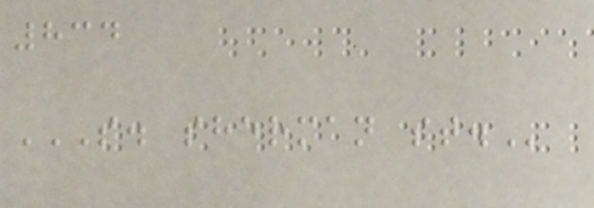834
S. SHERMAN ST.
